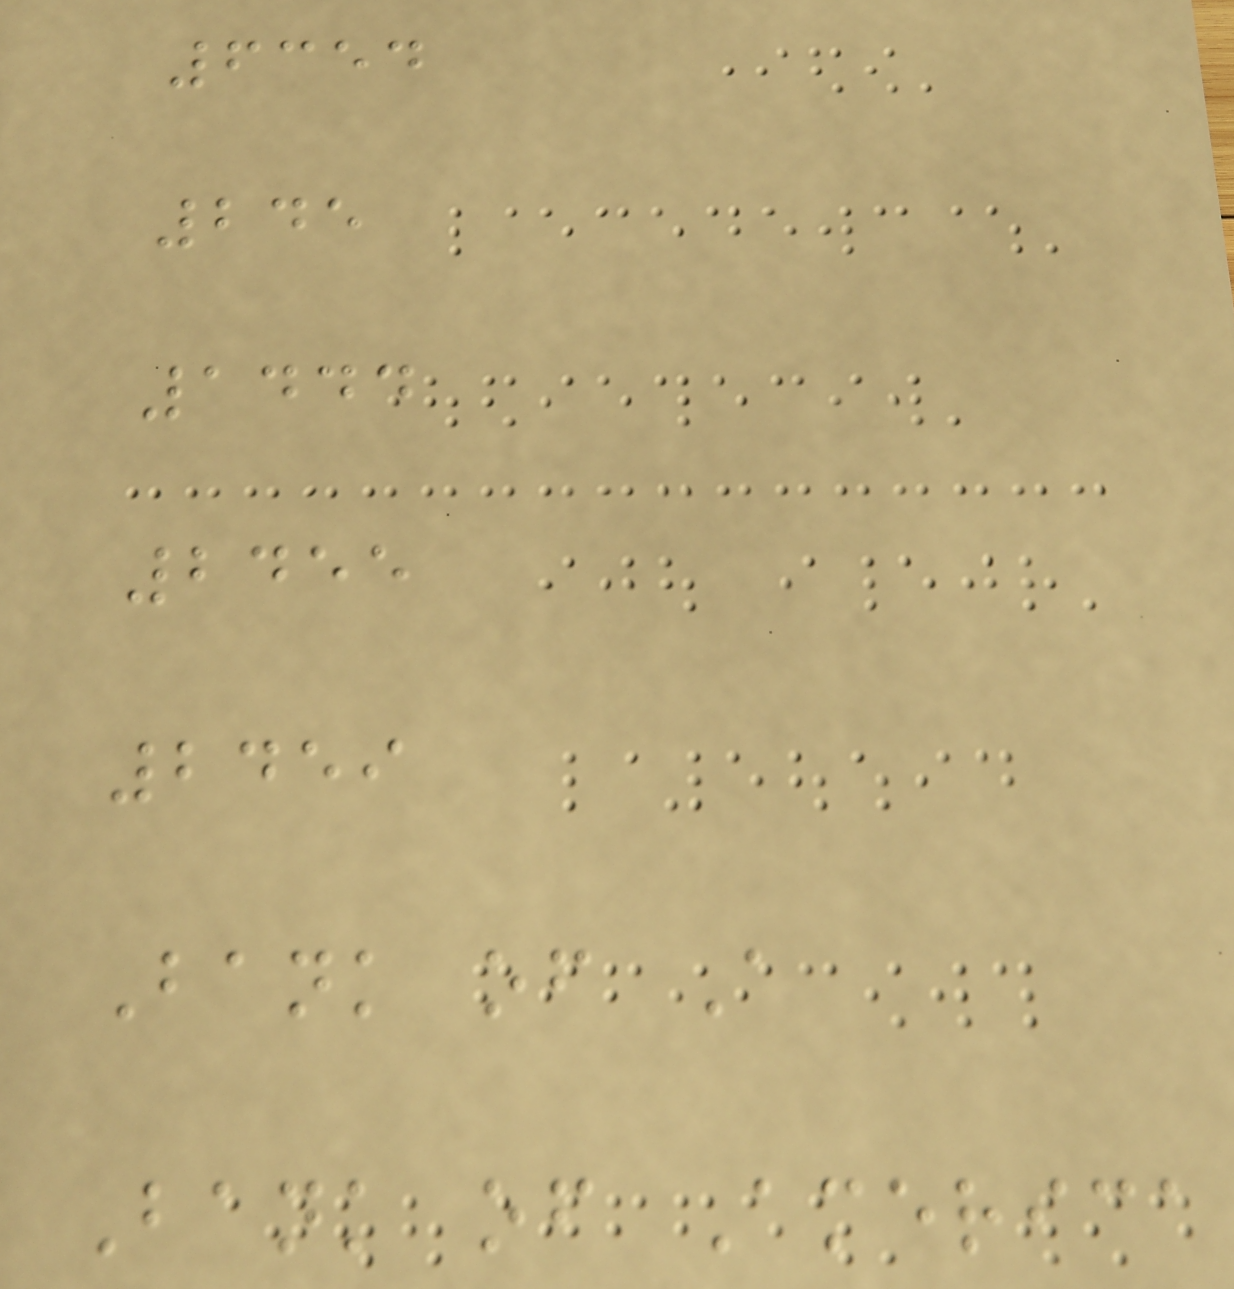6354
245
1444
2455
2459
Bank of A
Bank of America
